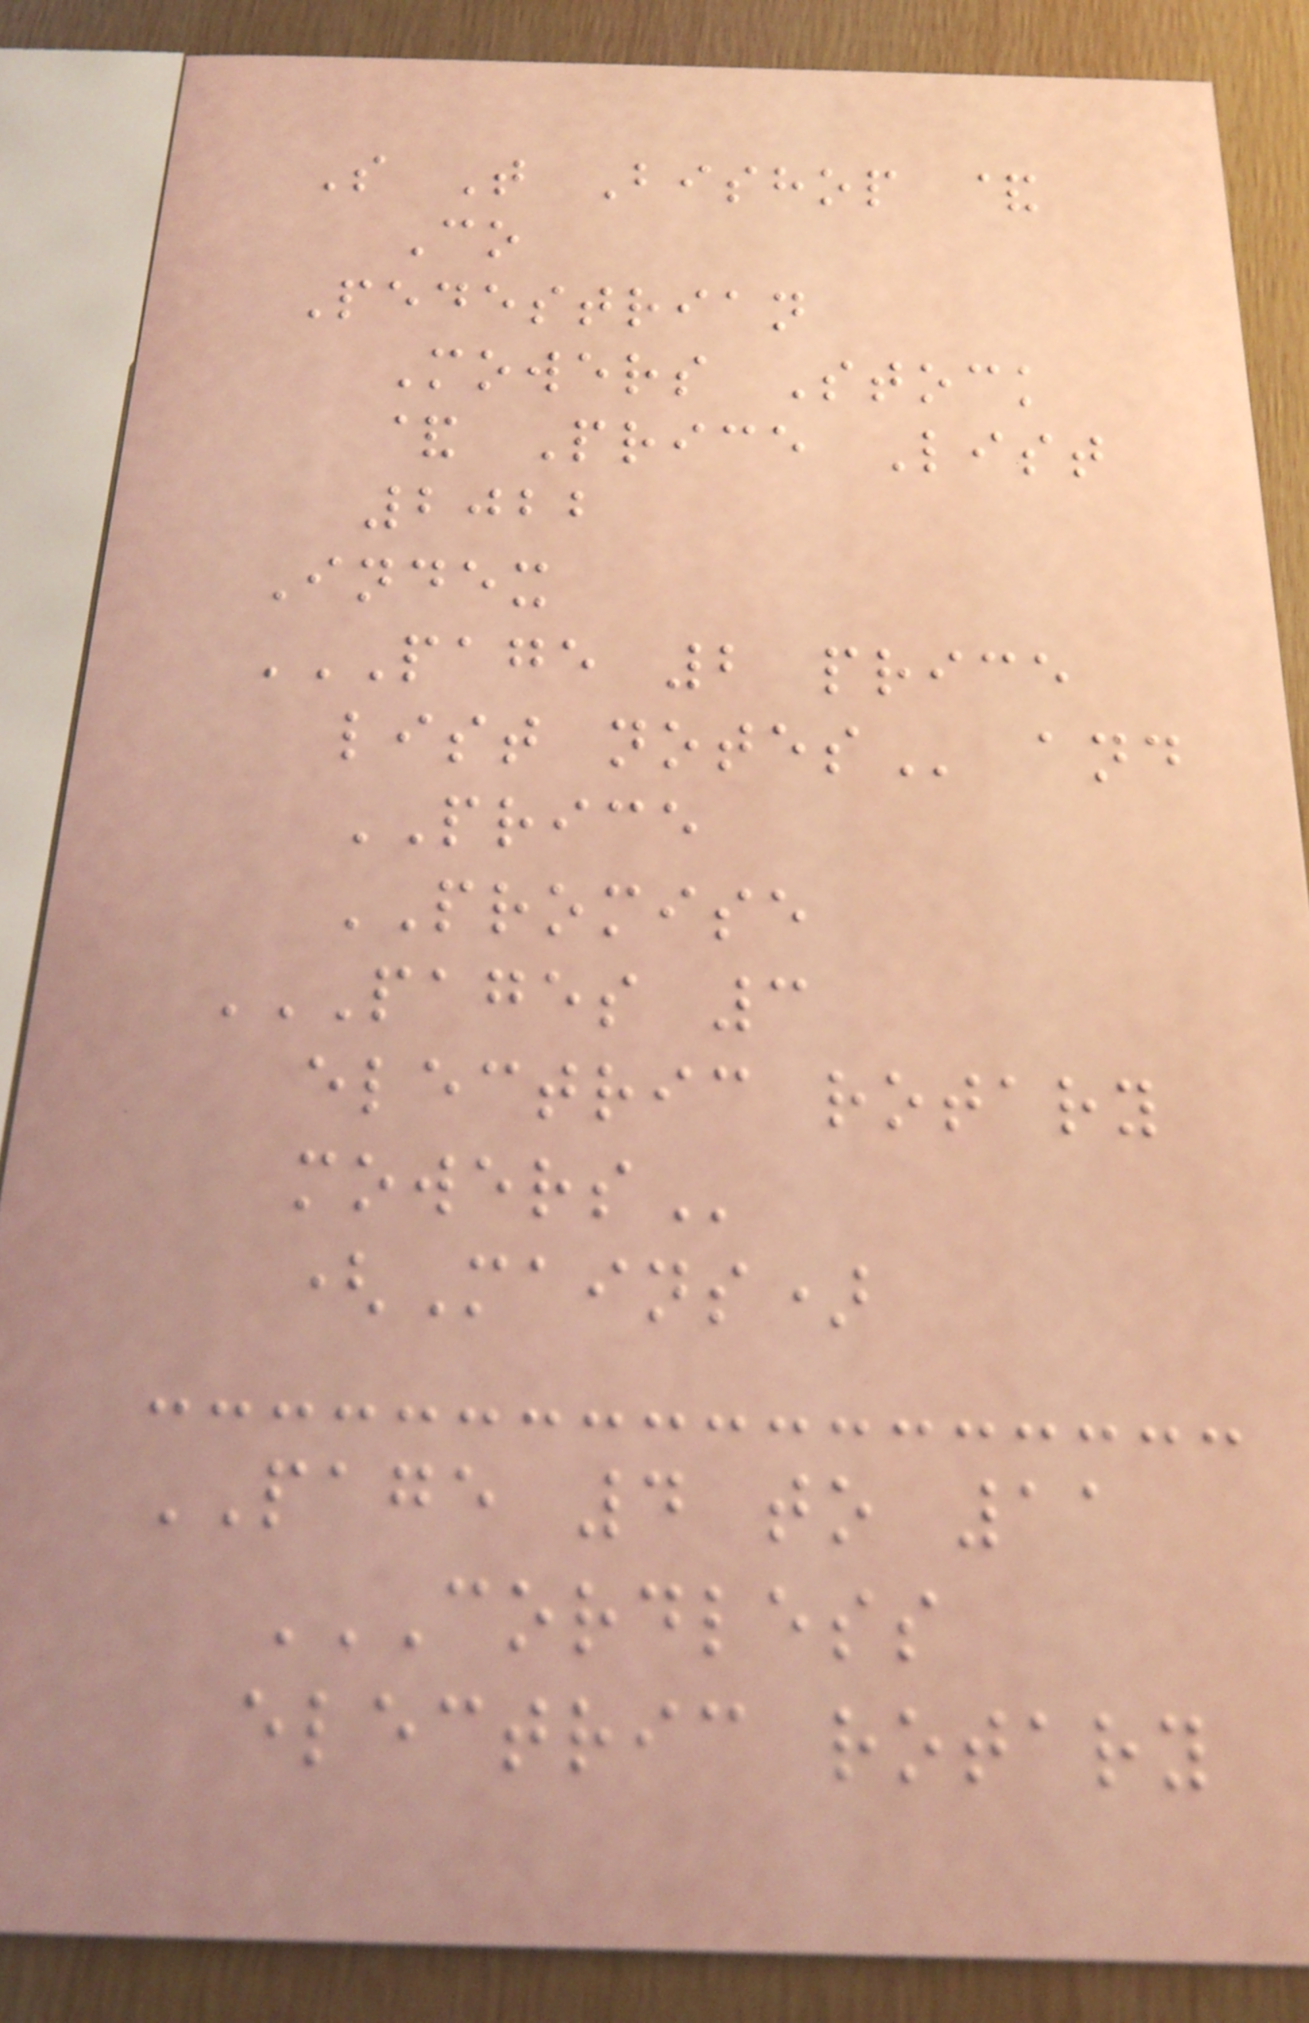S T Bishop &
Co
Pedestrian
Mowers Stock
& Price List
2022
Index
PAGE 2 PRICE
LIST NOTES and
PRICE
PROMISE
PAGES 3
ELECTRIC ROTARY
MOWERS
(Mains)
PAGE 4 to 11
CORDLESS
ELECTRIC ROTARY
